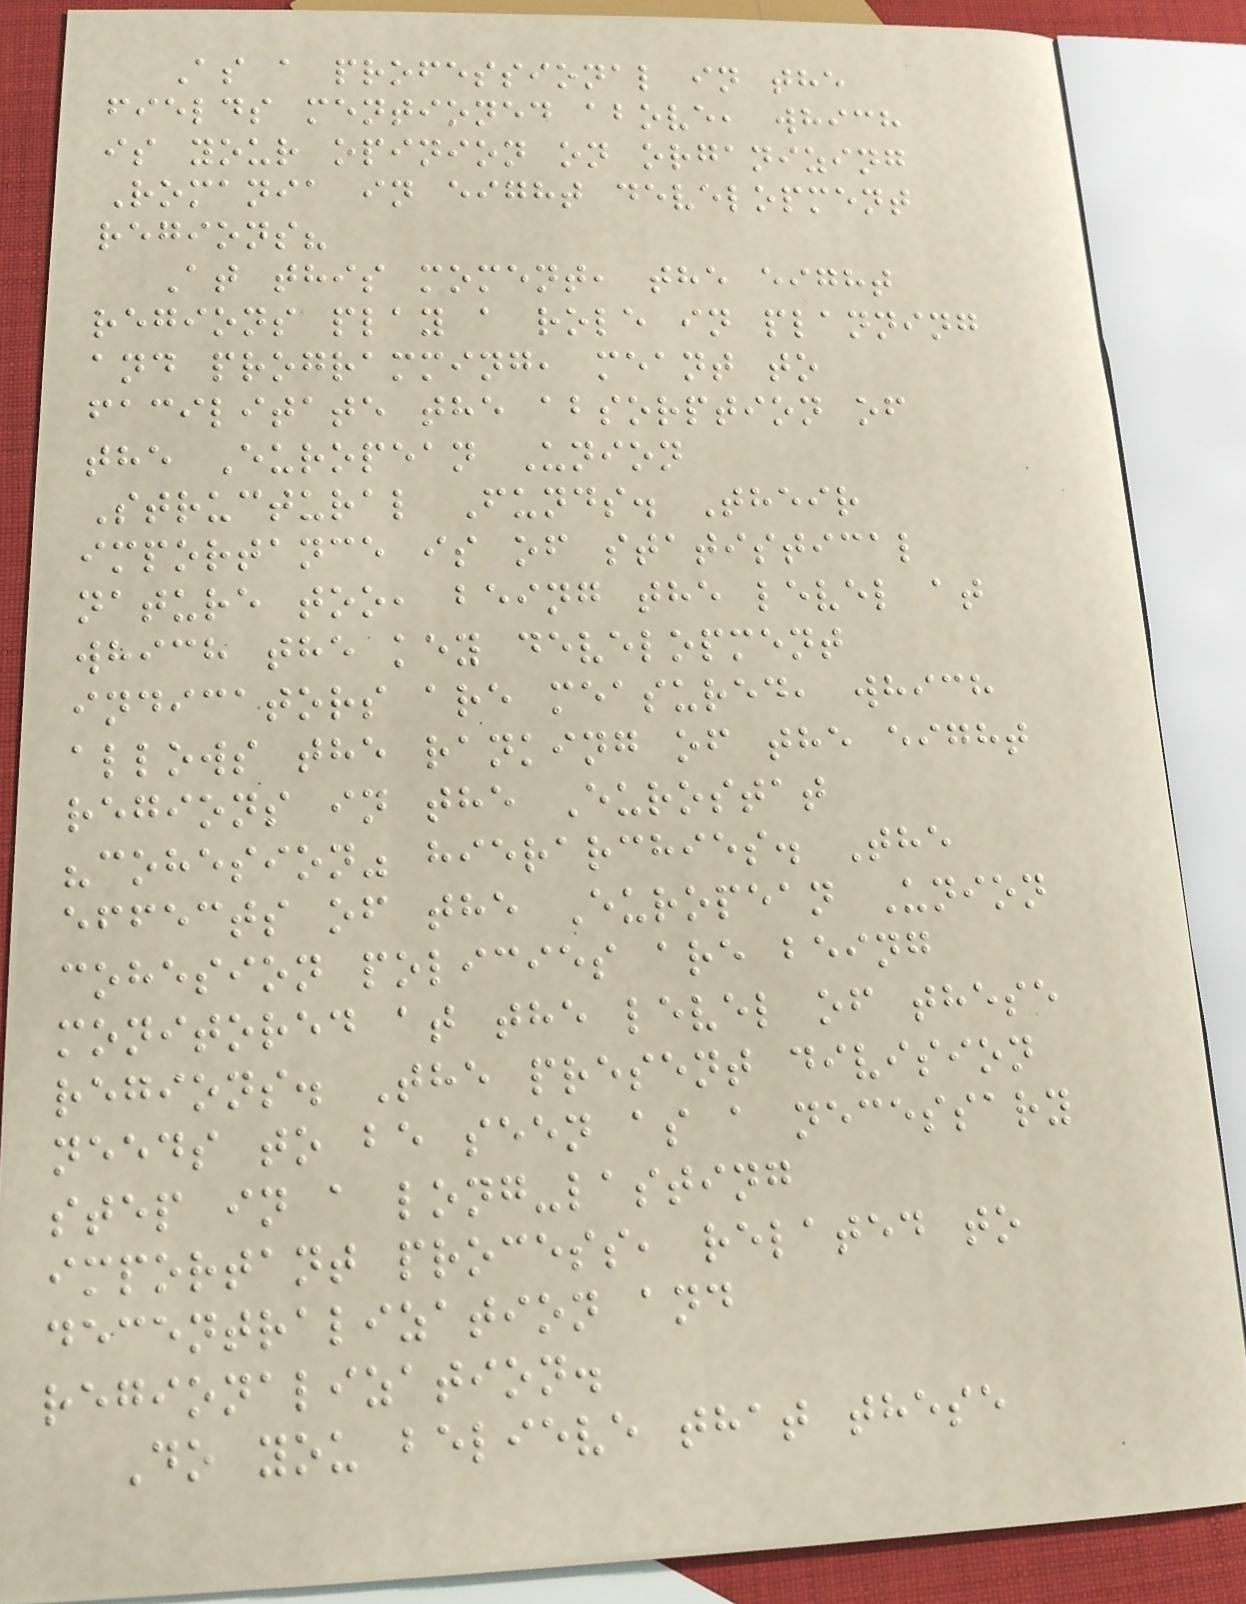As a professional in the
fields mentioned above, which
is your opinion on organizing
Romania in eight development
regions?
At this moment, the eight
regions play a role in planning
and programming, meant to
facilitate the absorption of
the European Union
Structural Funds. Their
importance is of statistical
nature too, being the level at
which the key development
indicators are measured, which
allows the ranking of the eight
regions in the Eurostat
"cohesion" hierarchies. The
effects of the European Union
cohesion policies are being
monitored at the level of these
regions. The present division
needs to be seen as a necessary
step in a long-lasting
important process, related to
decentralization and
regionalization.
Do you believe that these
